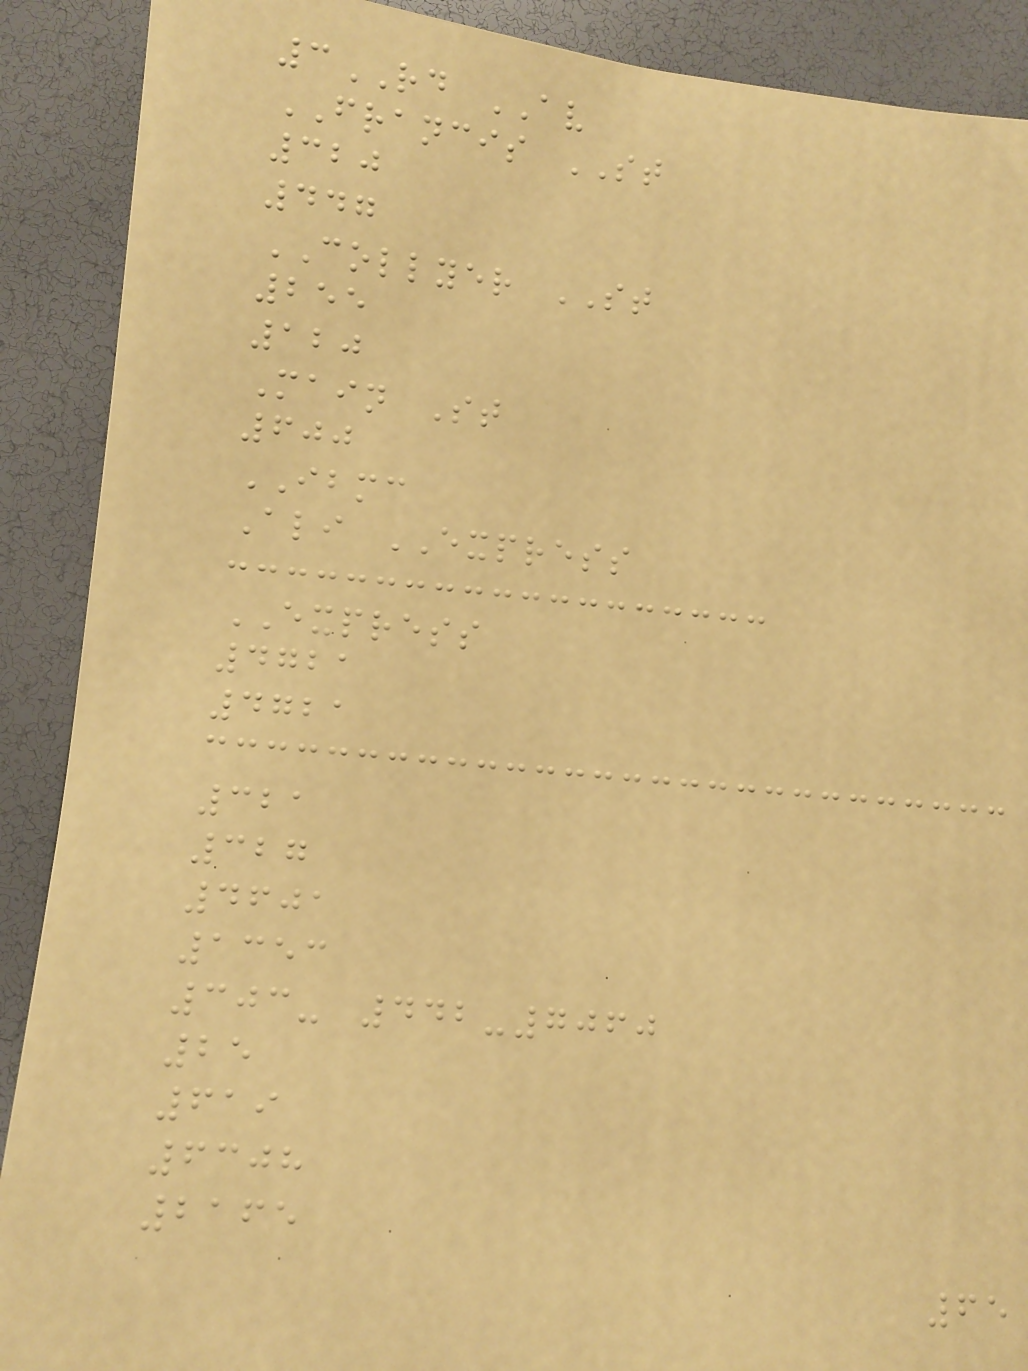3RD AV
FRANCIS ST
320
447
COLLYER ST
255
120
Main St
600
IBMC
Ali EXPRESS
EXPRESS
4721
4721
321
327
4601
1353
303- 442-7060
25
619
6308
2165
65
